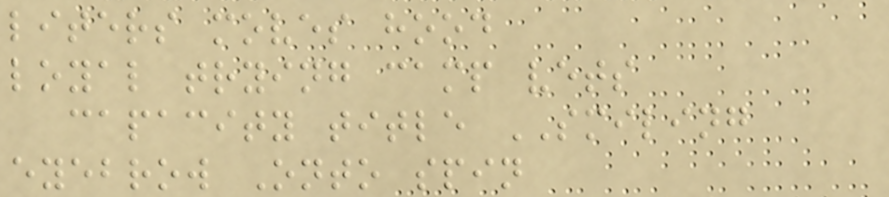liters moves hood
loyal trying camp vets
capacity title SMILING
eyebrow Onto spin
